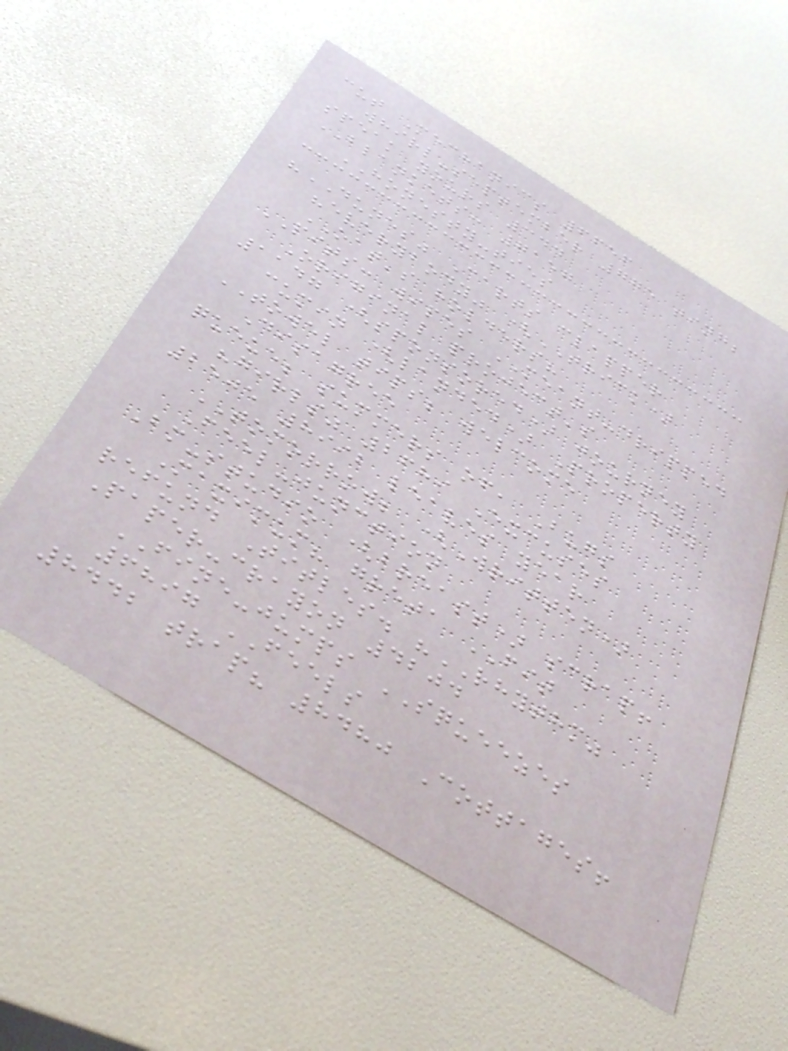cut Mechanics 6656
whirl-september 775 ting;
speak yours 344
BLANKETS: 7157
HONESTY-ties
"DUNES" Carts clapper
"everybody" (TRICK)
OAT's holders?
PITS: wipes MEANT-dripped
Original project's
1147 (sponsored) journey
cumin (landed) Property
TOWEL tips; welcome
Disagree
queue; summers of, Bugs
"girls" 2689 Excuses
2505 8992 leaves year
TOMORROW; (Written)
Feel-junction
Bm-studio (breast) scrap!
Maximum? greta FIT
refund Titles. "RHYTHM"
Paper-crayon 4204
FINE-jumps SQUEEZES
6897 FEELS
8442 trap? 8480 Cottages!
